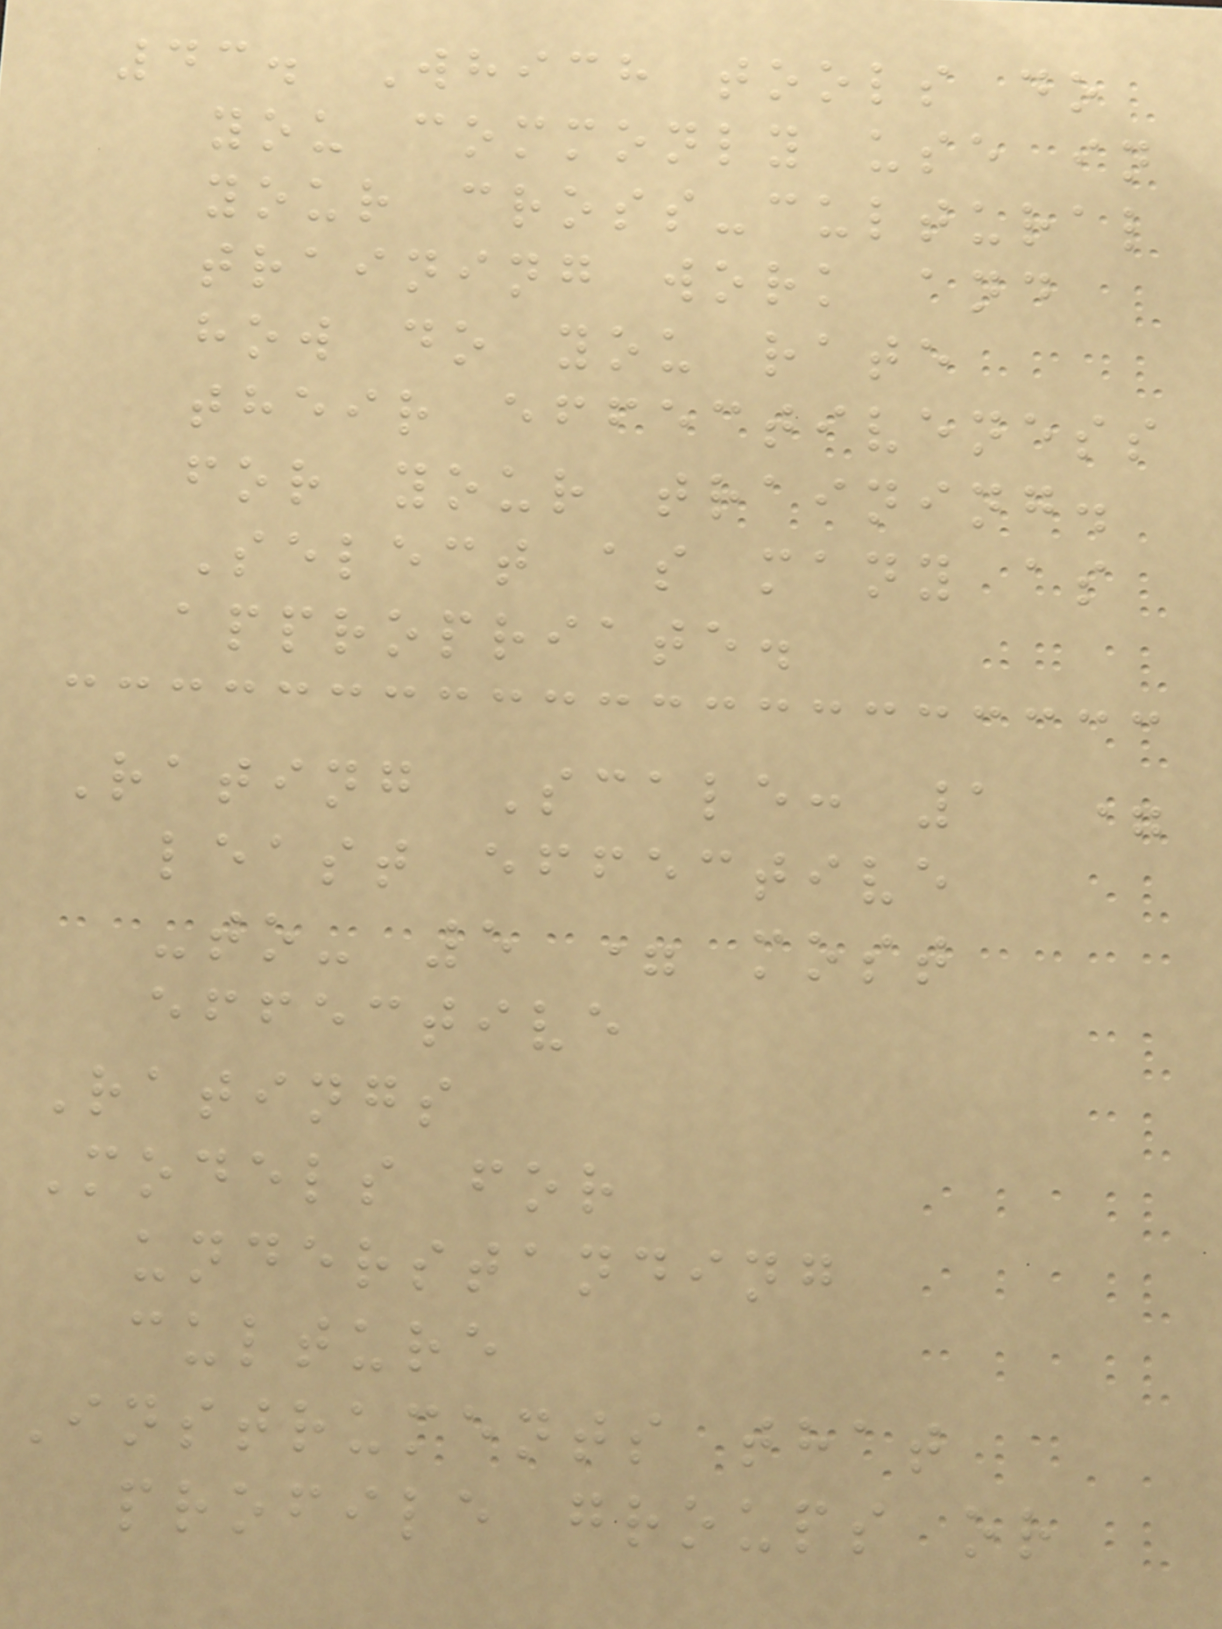43. Which tools do
you commonly use in
your cross-cultural
training work and
how do you rate
their effectiveness
for your training.
Select as many as
appropriate.
Rating Scale: 1 =
least effective
-to- 5 = most
effective
Ratings
Models for
understanding
culture
Instruments that
profile groups or
